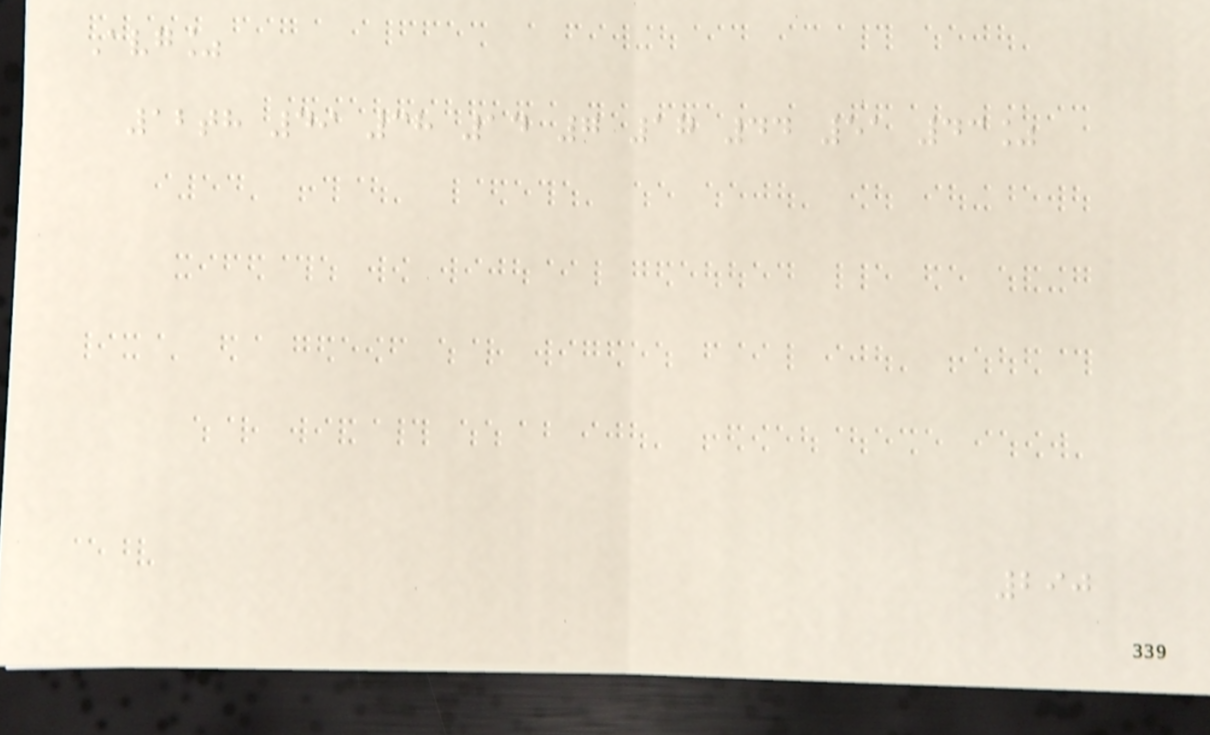Avg%
12th 49 38 14 7 17 44 51 43%
290
